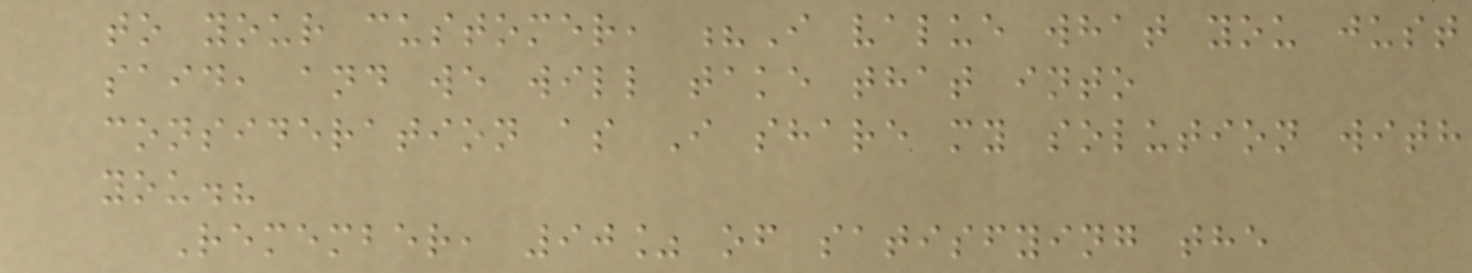to your customer, ?I value what you just
said, and we will take that into
consideration as I share my solution with
you.?
Remember, 90% of satisfying the
